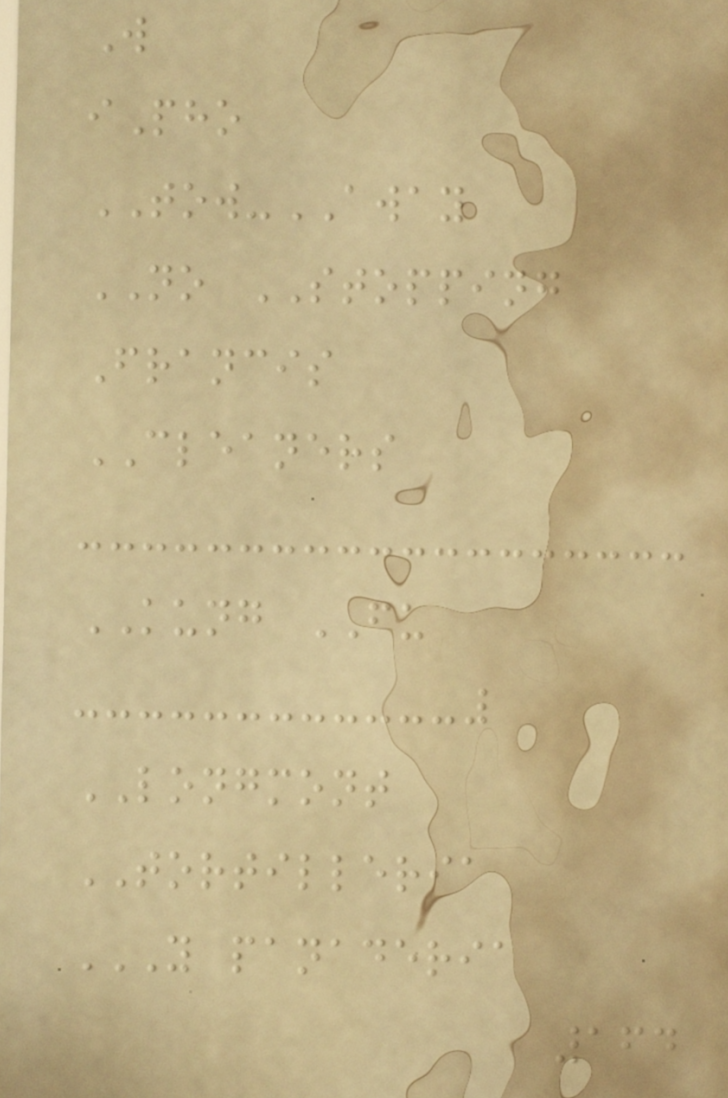W
iPho
TOW-AWAY
NO STOPPING
Francis
CLEANERS
KUNG FU
LONGMONT
TORTILLERIA
Y PANADERIA
164
